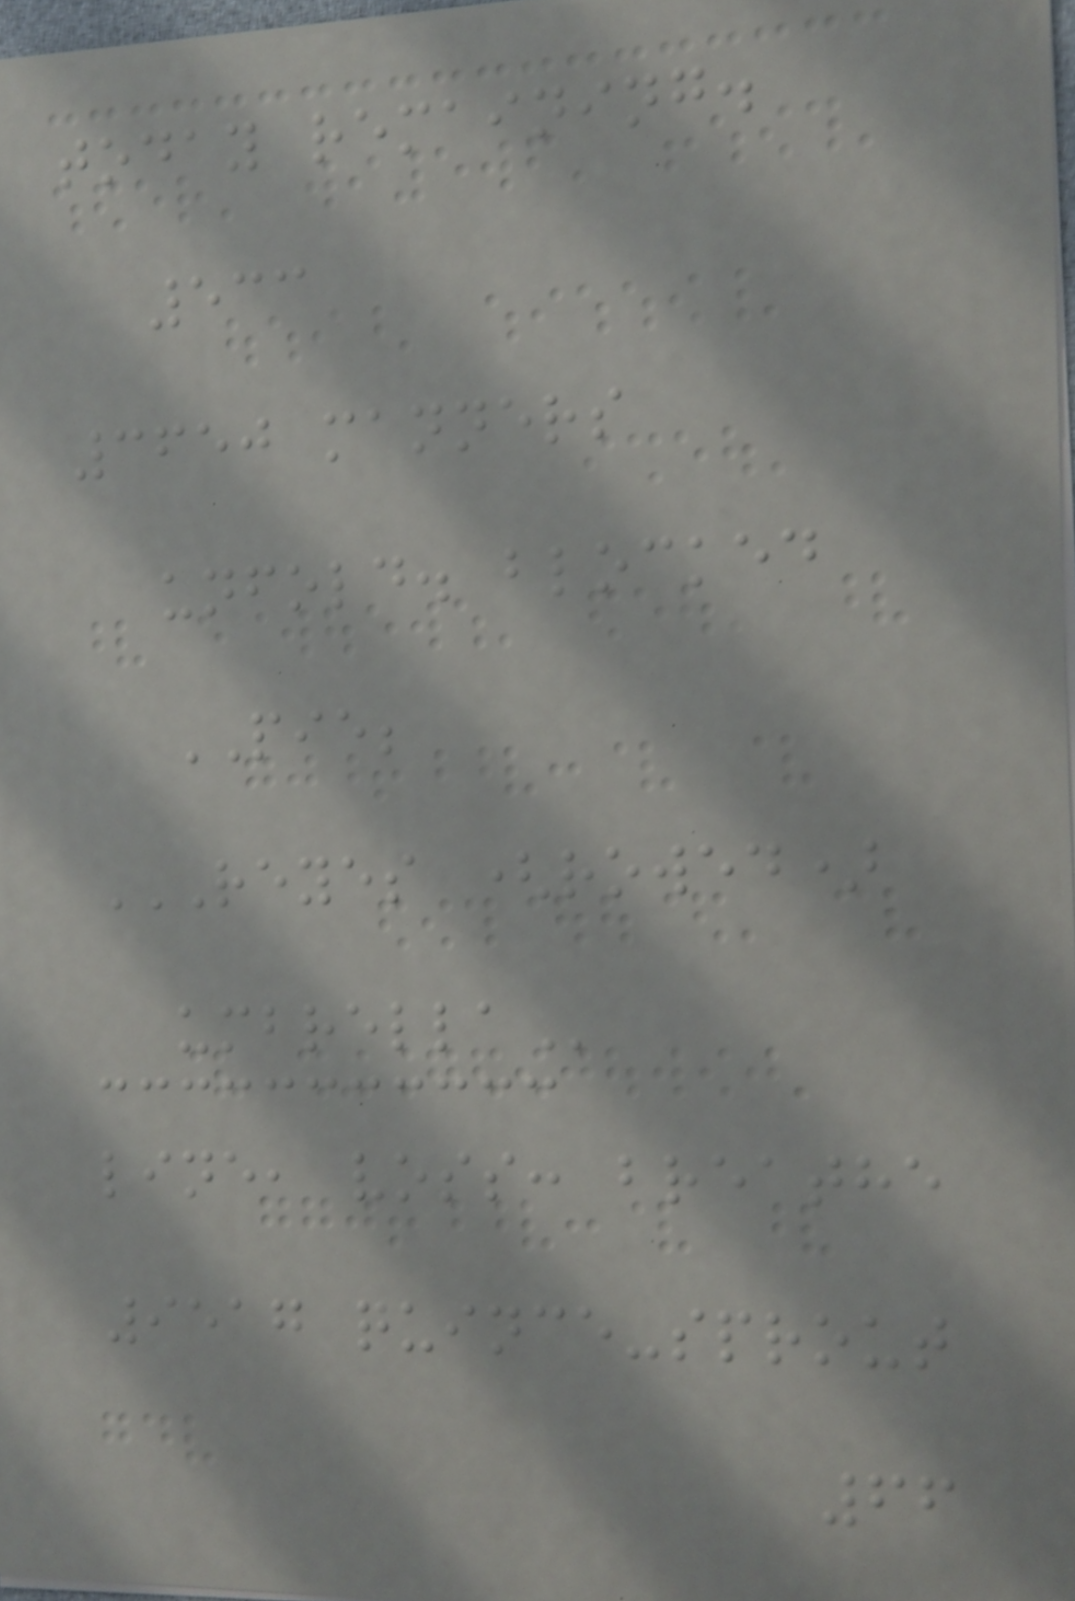today remaining.
533
3650 manners
unfold. blocked
PIE;
REYES (ROWED)
UMBRELLA
line, voss: breathe
9517 quince-sprout
66
